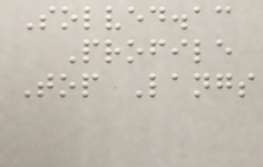Solved.ac
Profile
Top Langs
